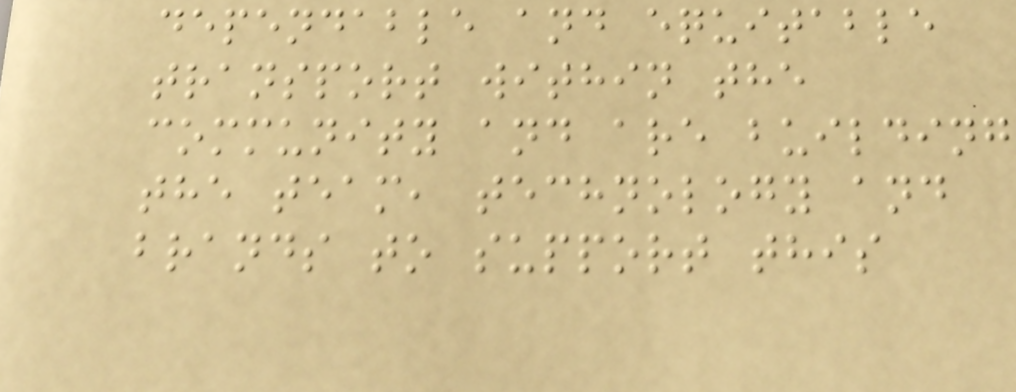dependable and equitable
transport within the
community and are building
the team, technology and
brands to support this
